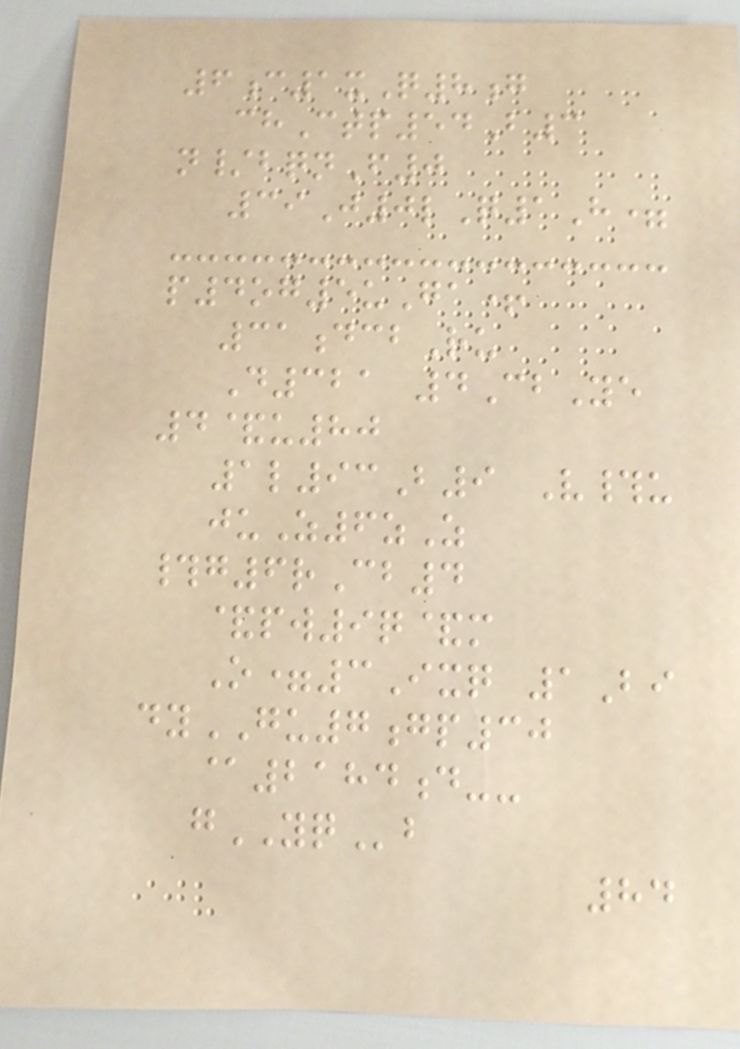6c1xQ8g
chCtp54B3
n/bqnF0
39J0lQ1H=
p4og5uGa+
31dcbRu
D321 4CbYe
4&u80
1l93B9 V#u
juZ6zZ
#g6rCb4
&pw9q&m
O=3Ixq 1Bi
dyGU7gp30
@2184d--
gYQb
84
